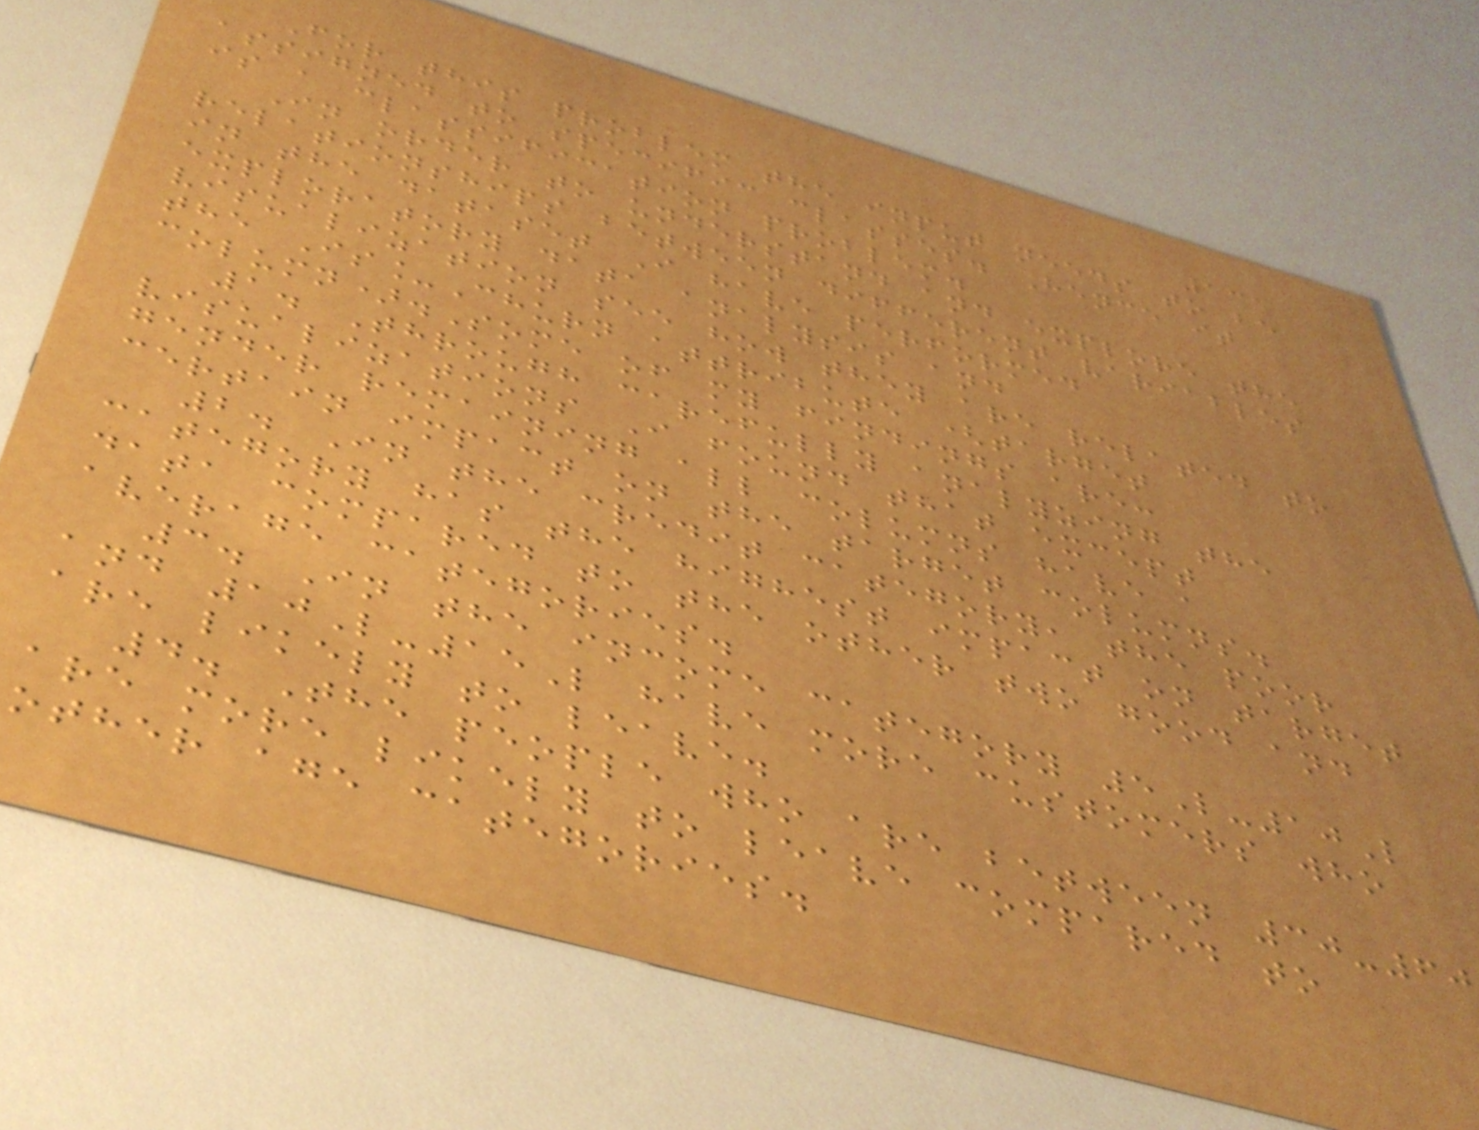131
For this problem the input needs to be
assigned to specific classes. Hence it
is a classification problem.
In order to understand and explore the
relationships between different variables
in the dataset I have performed
exploratory data analysis and
visualization see how they are related to
the Is_Churn attribute (target
column).Some of my findings are:
1. Through carefully analyzing the
visualizations I found that except
gender remaining all columns have a
certain impact on the target columns.
2. In the credit category, the poor
category has the highest impact on target
data compared to the other two good and
average categories.
3. In the income category 5L-10L
and 10L-15L have more customers who
are likely to leave.
4. The people who are between 30-60
are more likely to leave compared to
other age categories.
